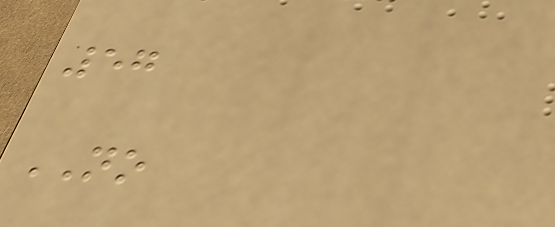57
NO
